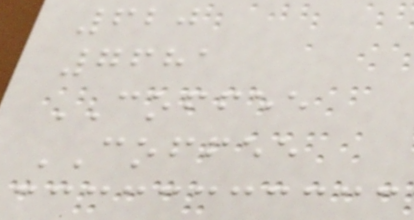620
7681
COFFEE
COFFEE
